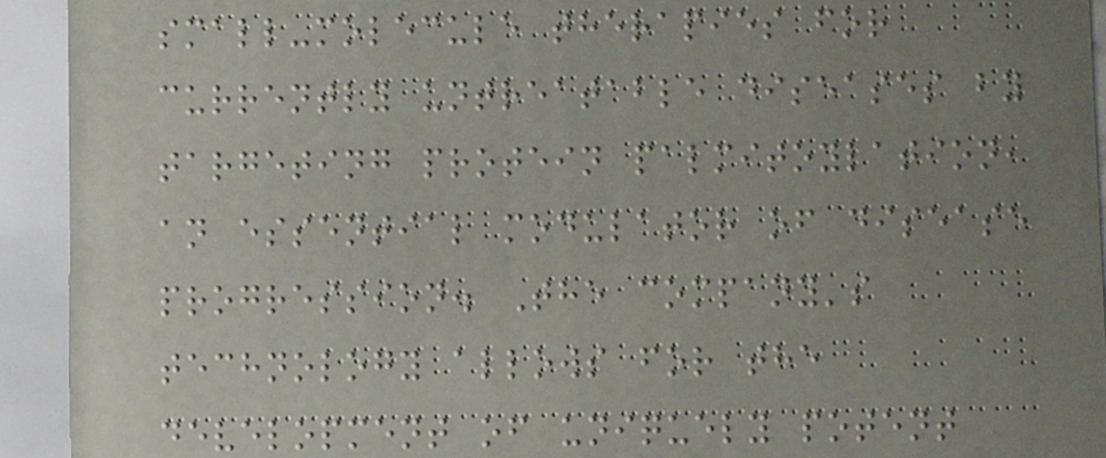small-molecule therapies for
currently untreatable diseases by
targeting protein palmitoylation,
an essential modulator of disease
progression. The company's
technology allows for the
development of uniquely potent
